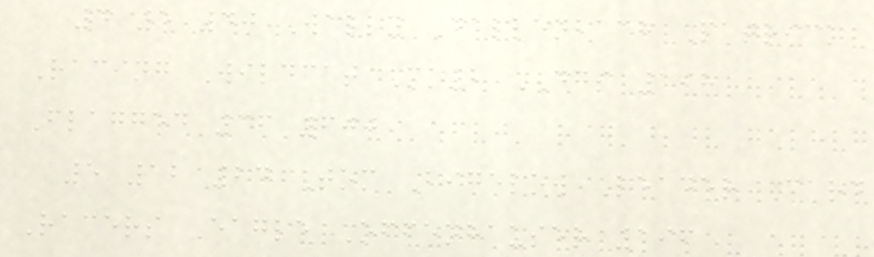4 5 40 Wally Dallenbach Patrick
Racing Wildcat Mk2 DGS 198
Flagged 36 600
5 12 24 Tom Bigelow Leader Card
Racers Eagle Offenhauser 196
